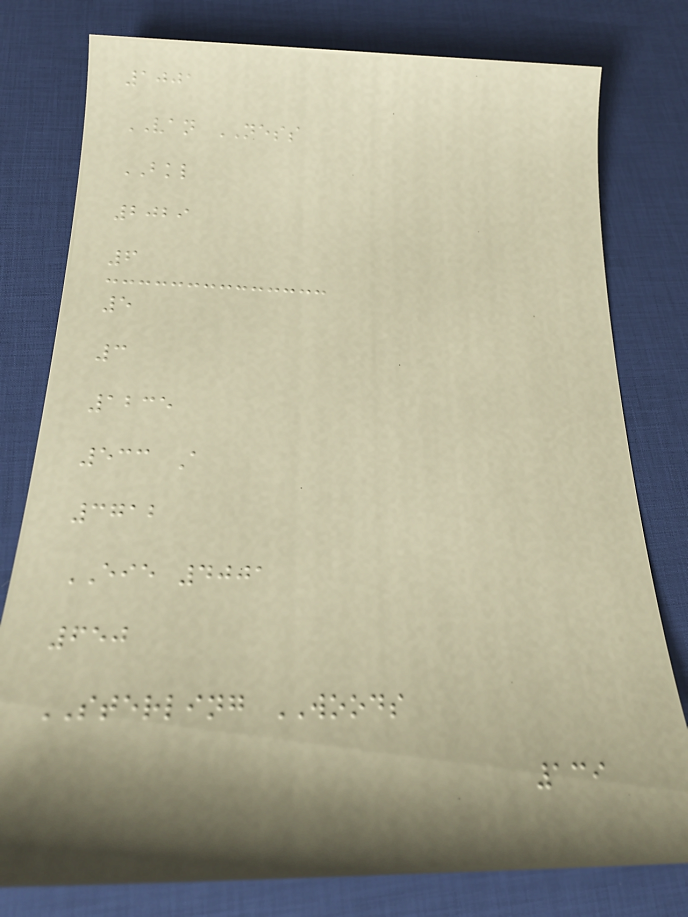1001
VAN NESS
BKL
2029
6
5
3
1235
533 A
3712
EIE 4001
650
STERLING WOODS
139
